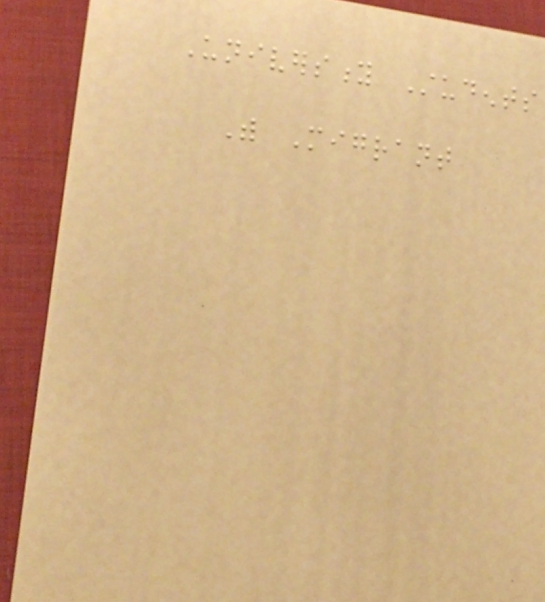University Students
With Migrant
